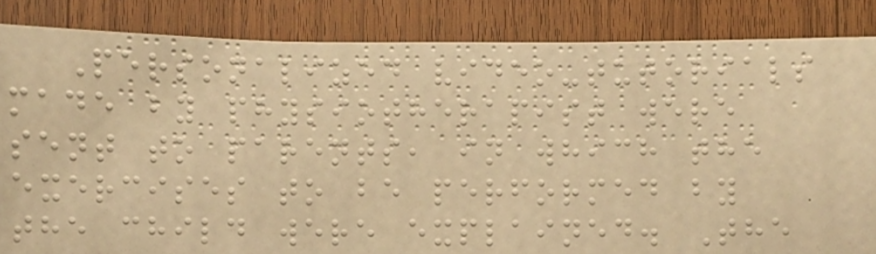Personalized video-tutorials
made by physiotherapist were
sent to parents, in which the
exercises to be performed by
the child were explained. The
